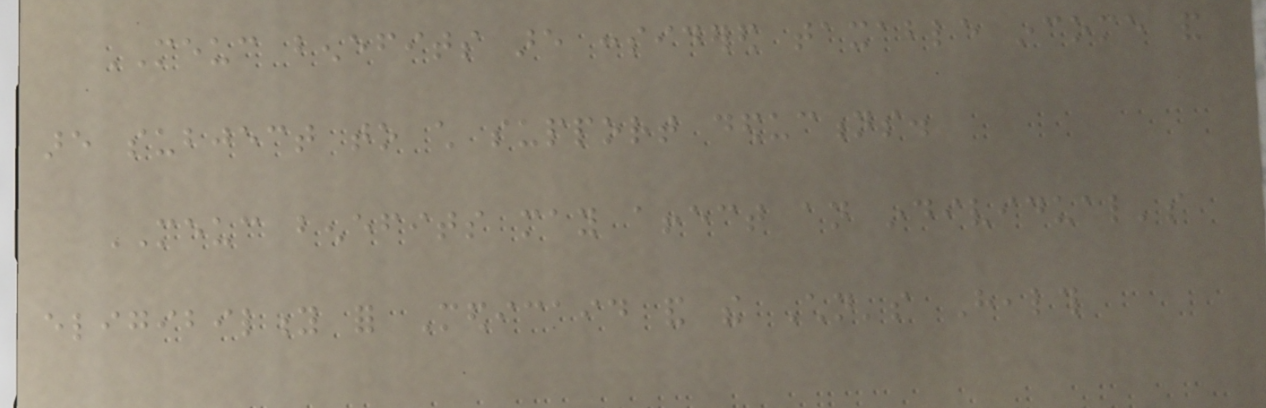MEUC benefits are considered taxable income and
are subject to child support deductions.
MEUC benefits may affect an individual's
eligibility for Medicaid and the Children's Health
